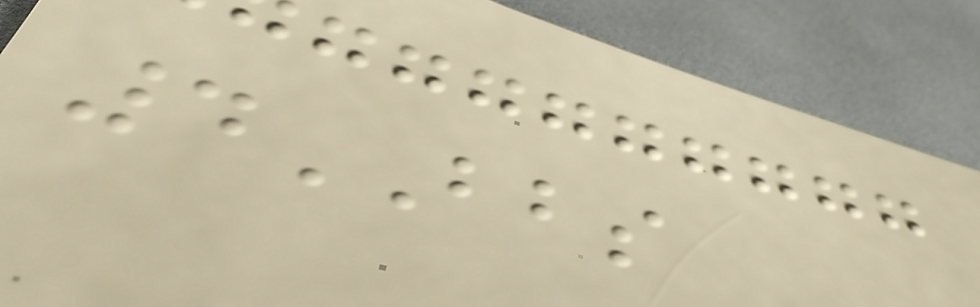4BBS
